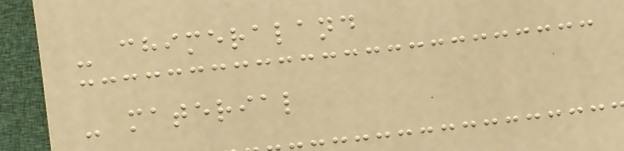- chimeraland
- material
